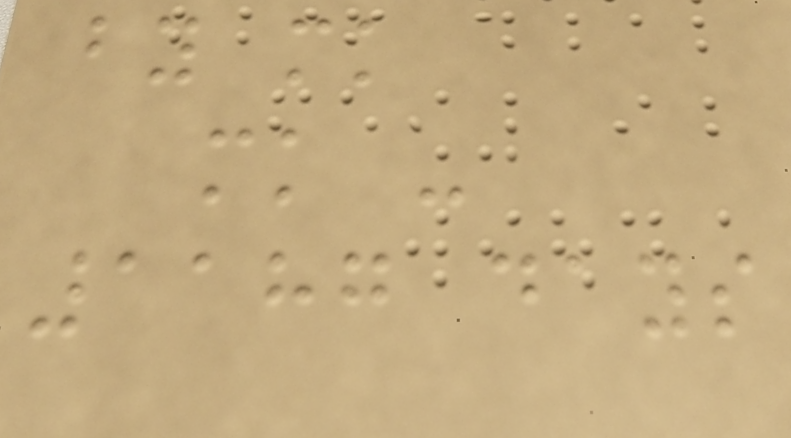by mk
mk -
1187 days
